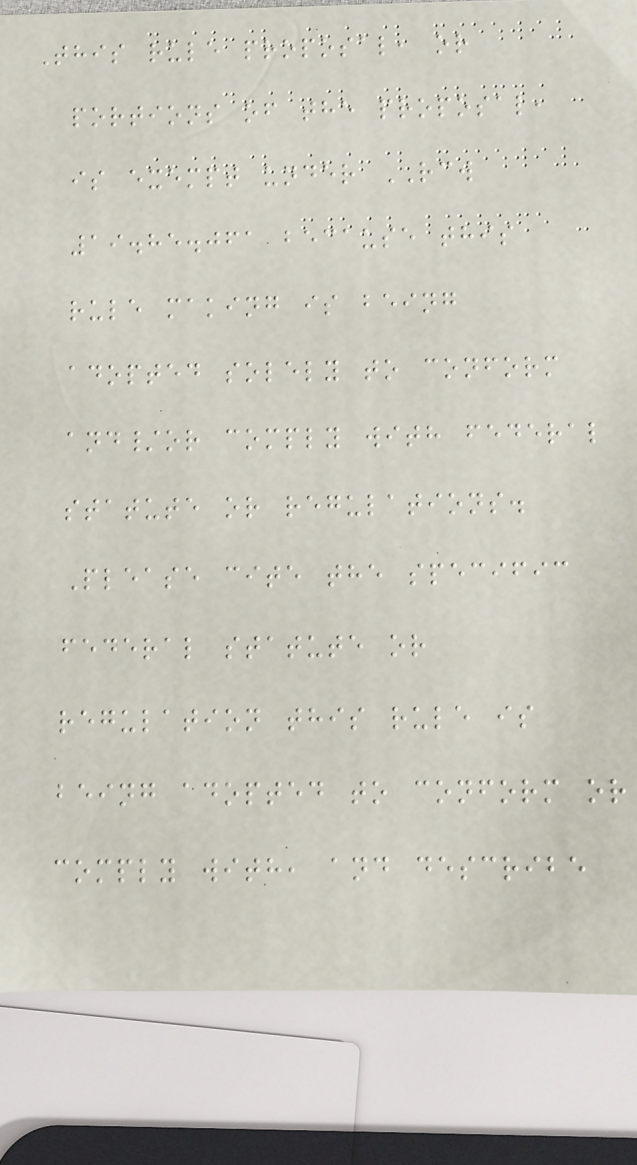This rule proposal, or
portions of the proposal,
is exempt under RCW
19.85.061 because this
rule making is being
adopted solely to conform
and/or comply with federal
statute or regulations.
Please cite the specific
federal statute or
regulation this rule is
being adopted to conform or
comply with, and describe
